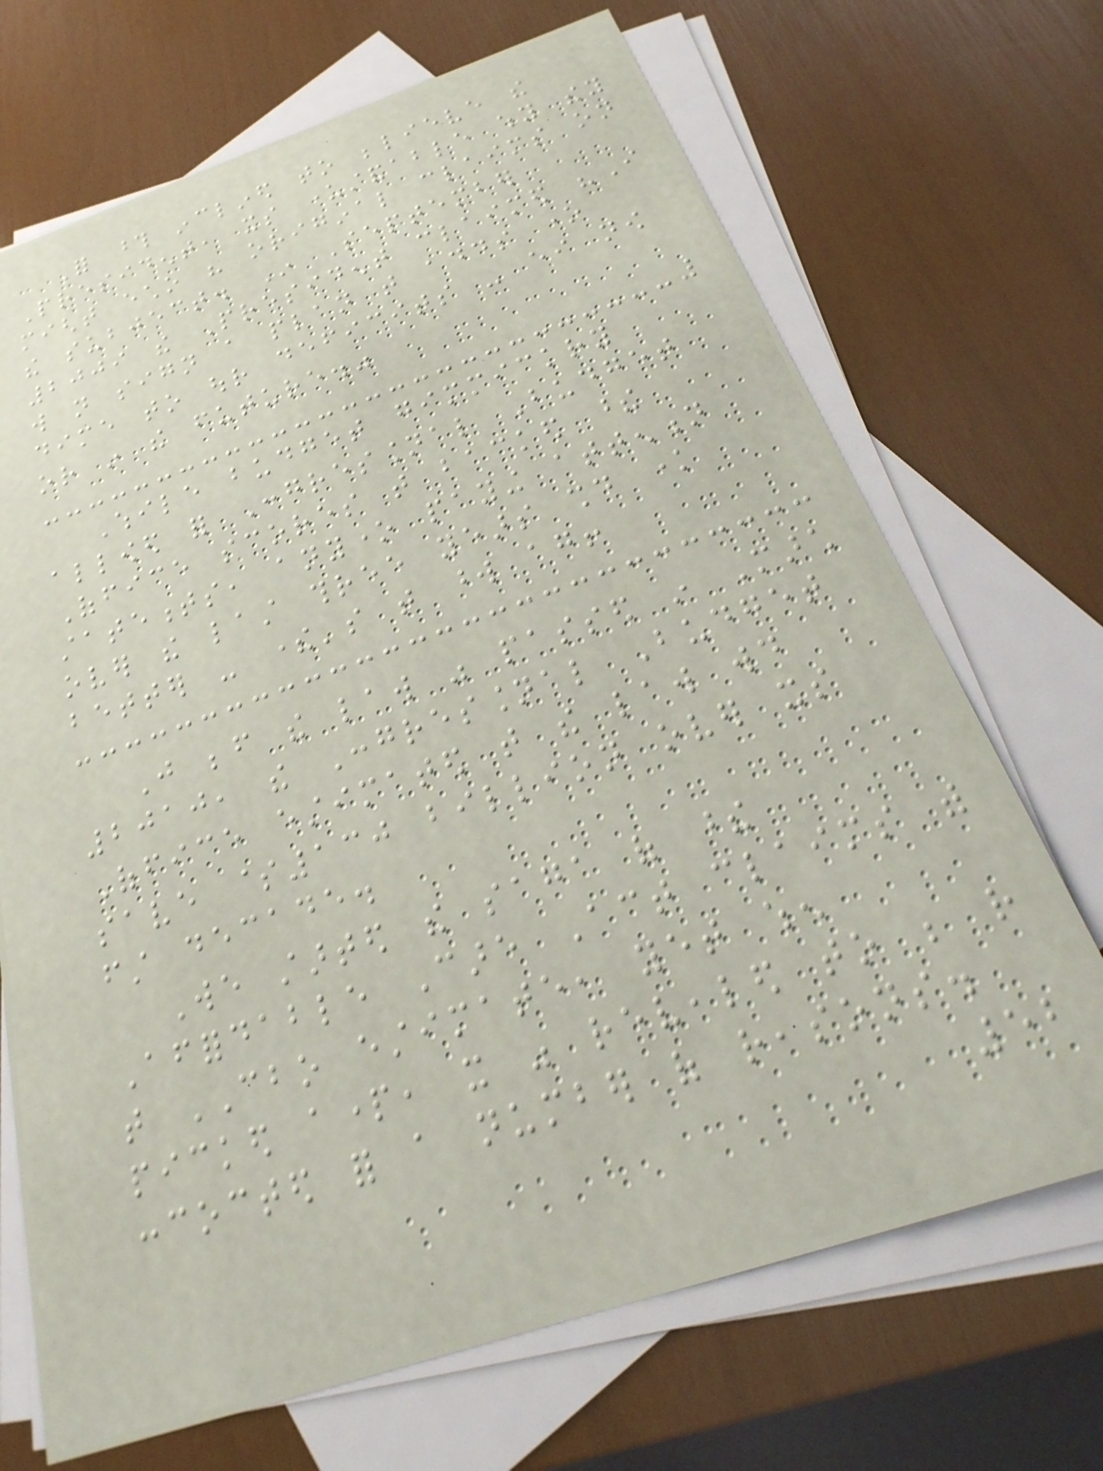For those inclined to believe the
President, its understandable why they
might echo his original claims on
the subject. In September
2009 the President claimed "I
will not sign a plan that adds one
dime to our deficits - either now
or in the future."
While budget gimmickry
allowed for Congressional Budget
Office scores that backed these
statements, anyone paying attention
over the last three years should know
better - there's that word again!
Just before the law was passed in March
2010, the Congressional Budget
Office estimated that the law would
save $130 billion over its
first decade.
We started the saga of these
Affordable Care Act claims with
that CBO estimate, yet when
picked apart, it was revealed to be rather
concocted for a number of reasons.
52
